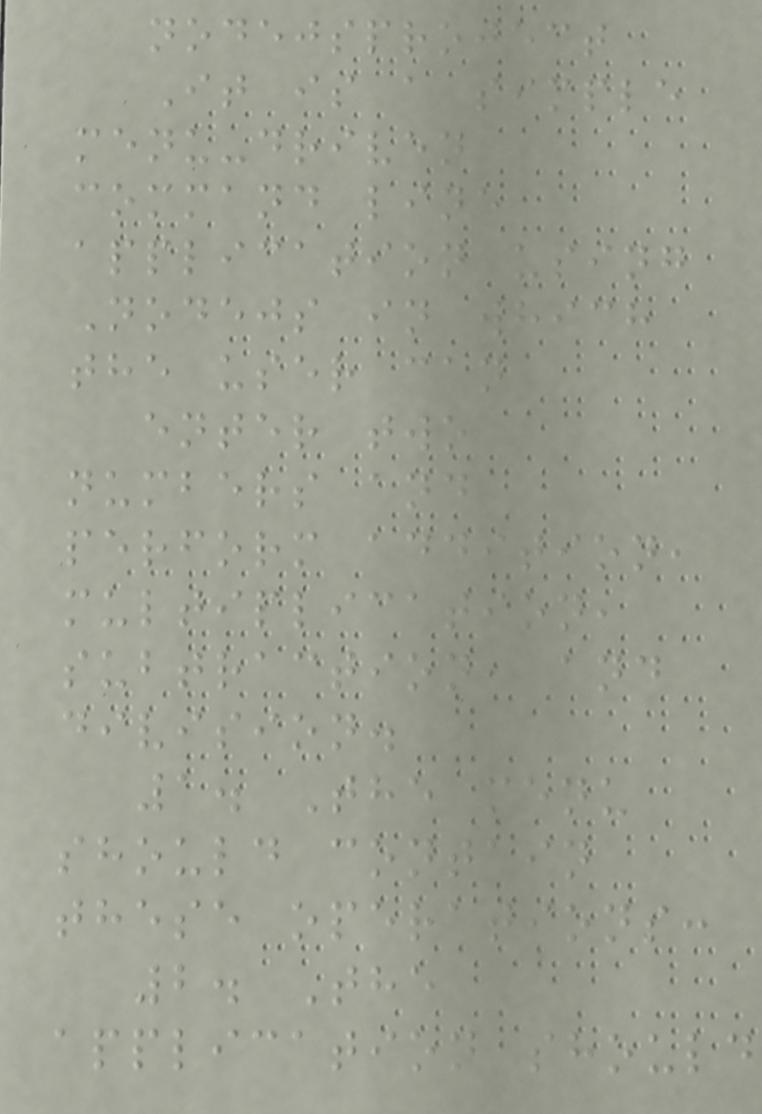nodejsproject
It is a simple
menu-driven
command line
application using
Nodejs in which
the user can
enter two
numbers and
perform addition,
multiplication,
subtraction, and
division.
1. The menu
should contain
these operations:
2. The
application should
